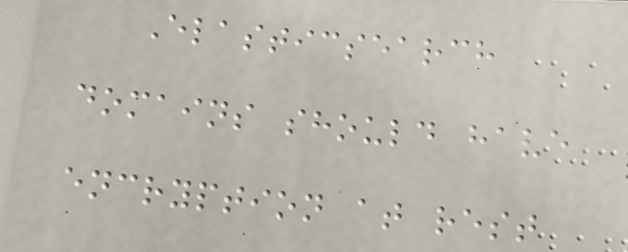Elasticsearch
domains should have
encryption at rest
